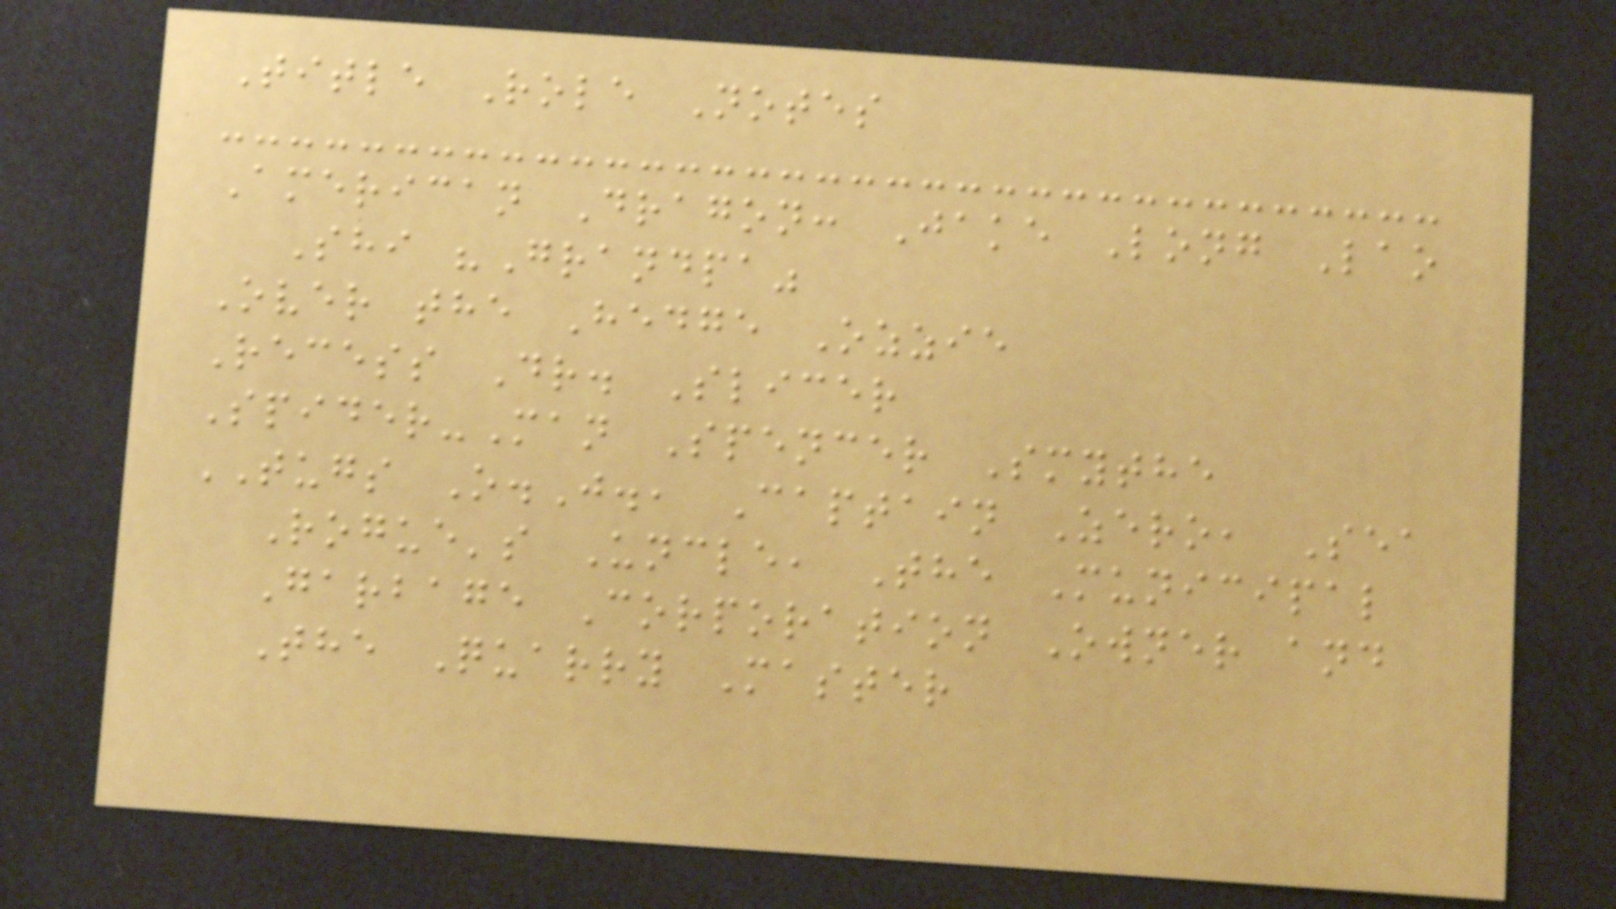Title Role Notes
American Dragon: Jake Long Lao
Shi "Grandpa"
Over the Hedge Ozzie
Recess Dr. Slicer
Spider-Man Spencer Smythe
TUGS O.J., Captain Zero, Sea
Rogue's Uncle, The Municipal
Garbage Corporation Owner and
The Quarry Master
